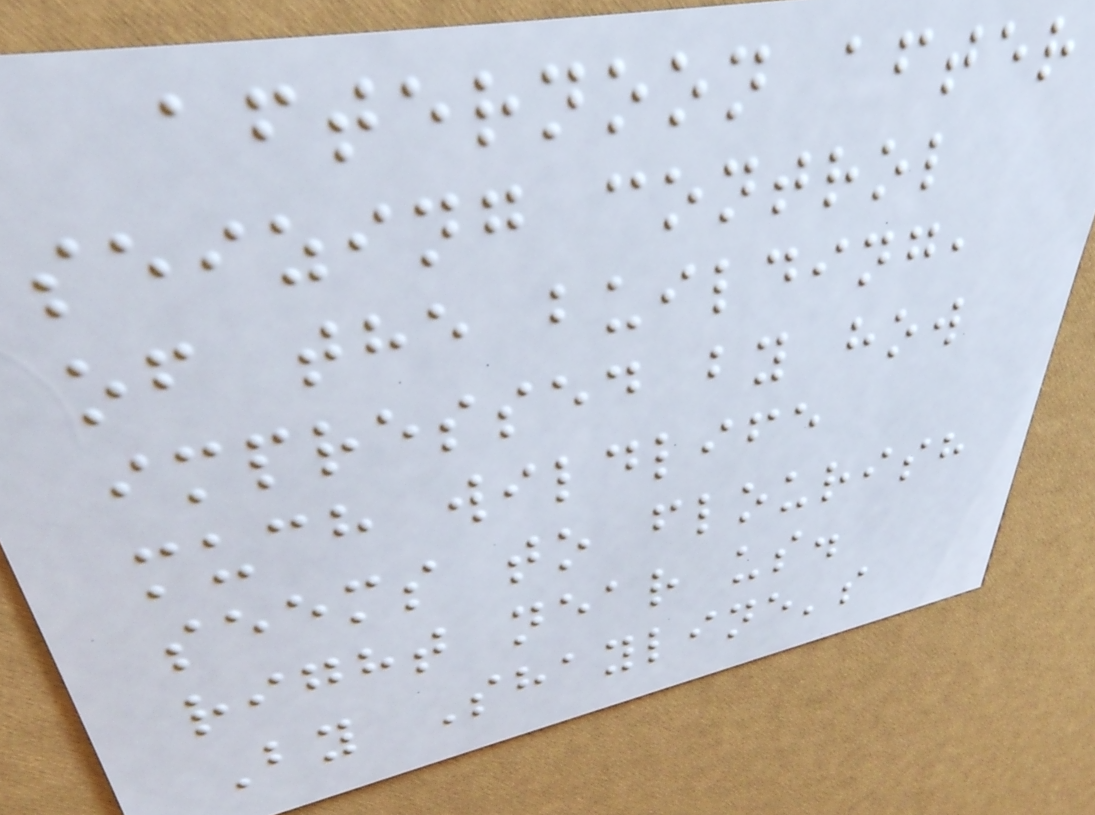afternoon after
seizing control
of the building,
impressed by how
much wildlife
seems to flourish
right near us.
By Shayline's
